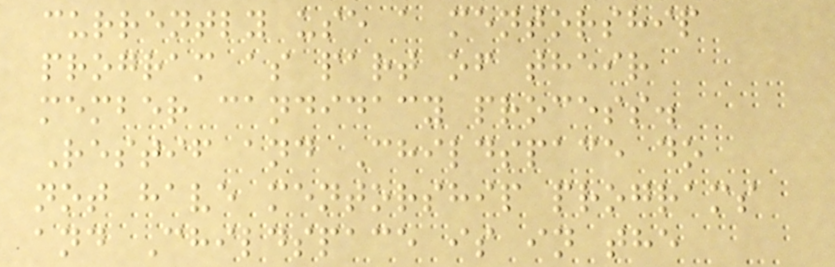currently use a mentorship
program as part of their
member candidacy process.
Restif and Childspace do
not have mentorship programs
and Childspace is in the
